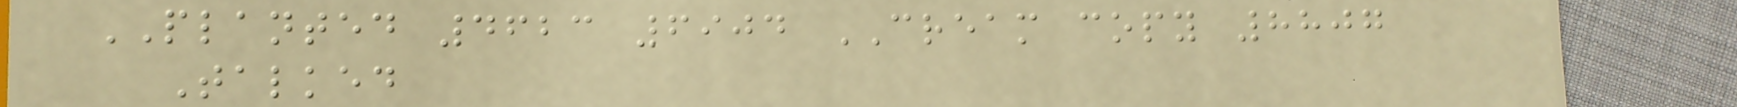PLANTED 4623 6904 CREAM copy 8807
Talked
